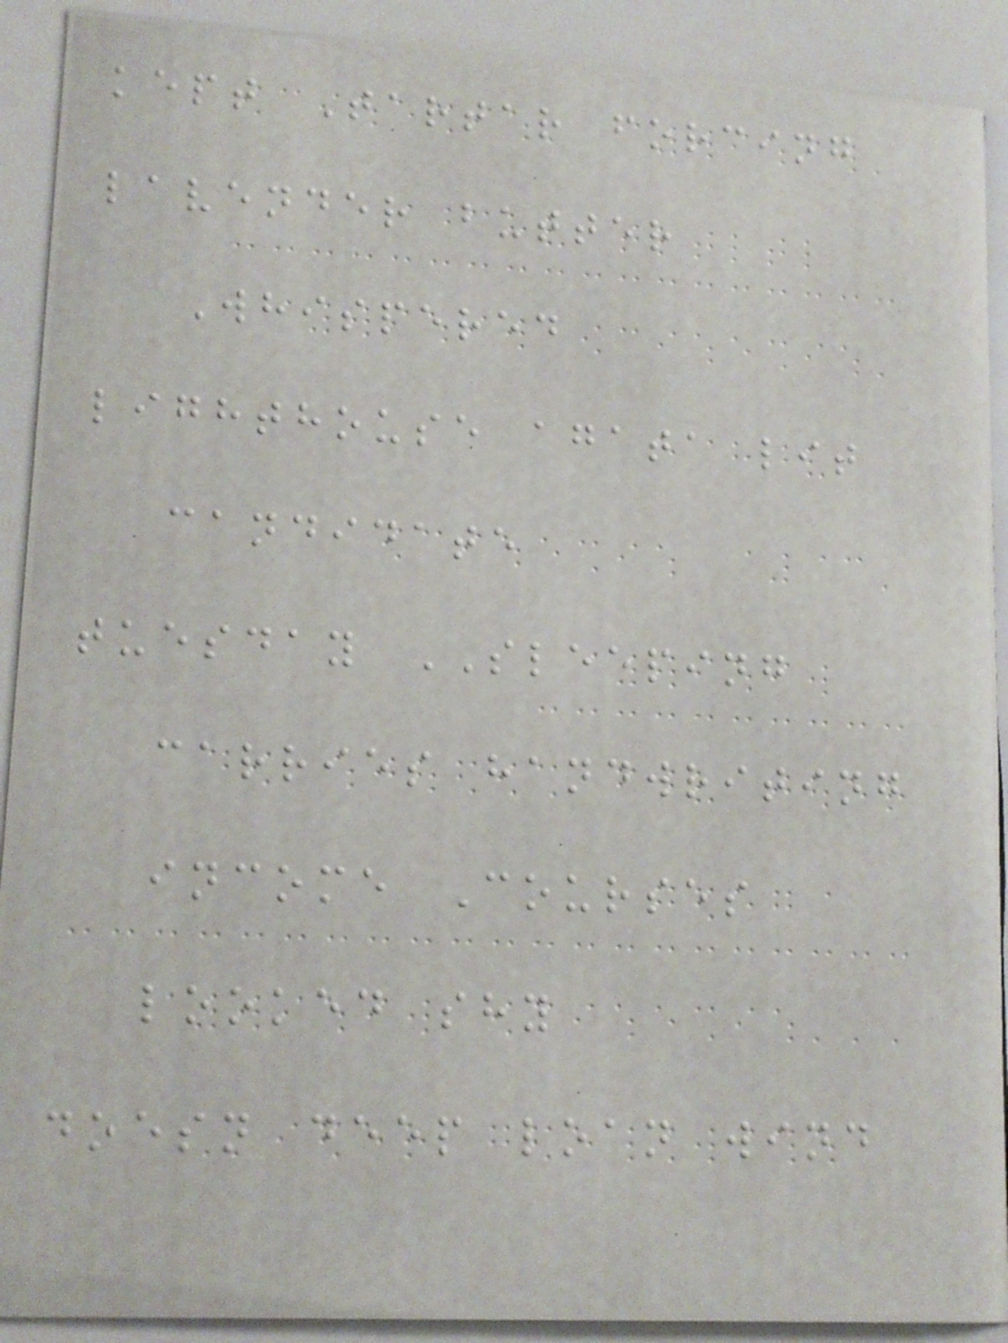kept Tartar forcing
lavender butter
Whispered
lighthouse agata lit
candidate
tuesday SLEEPING
carries handwriting
income Courses
looked shy
doesn deep loan wind
